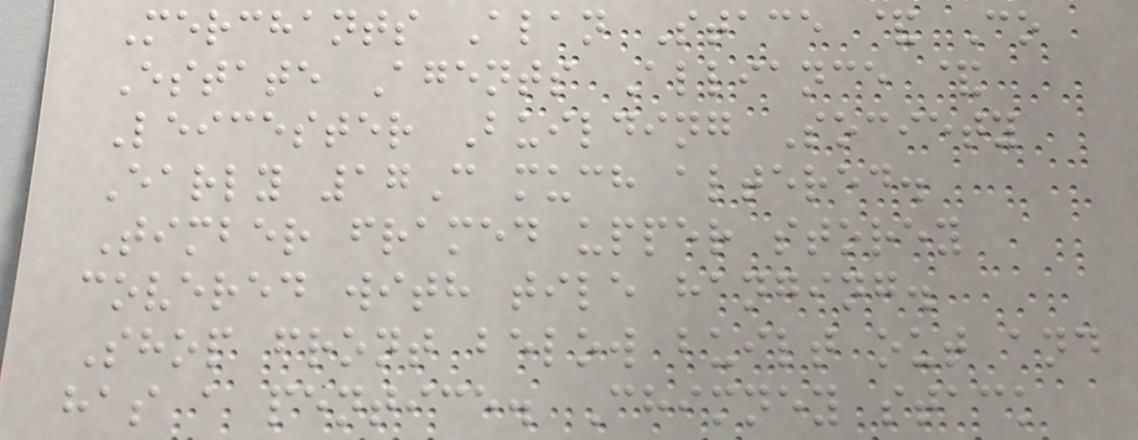Merchants Alan Stace & Co
Estate Agents Alliance &
Leicester Building Society
Early 17C much altered.
Timber framed upper storey
covered with tile hanging.
Shop front below built out and
has a pentice. Chimney stack
